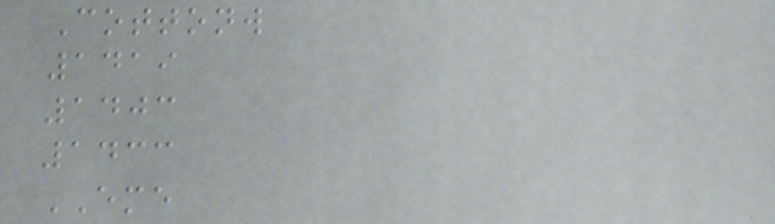Cottonw
1419
1403
1433
EME
